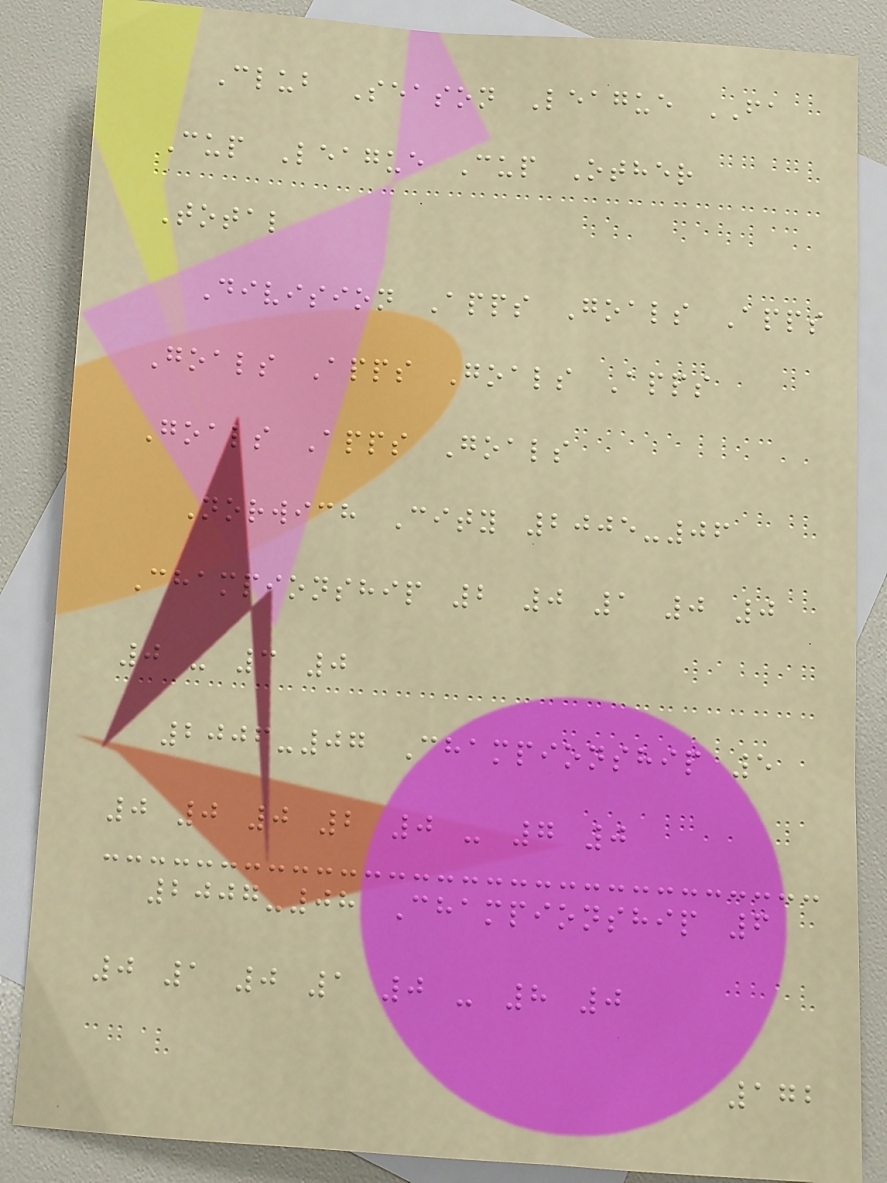Club Season League FA
Cup League Cup Other
Total
Division Apps Goals Apps
Goals Apps Goals Apps
Goals Apps Goals
Norwich City 2005-06
Championship 2 0 1 0 0
0 - 3 0
2006-07 Championship 5
0 0 0 2 0 - 7 0
2007-08 Championship 6
0 1 0 1 0 - 8 0
172
